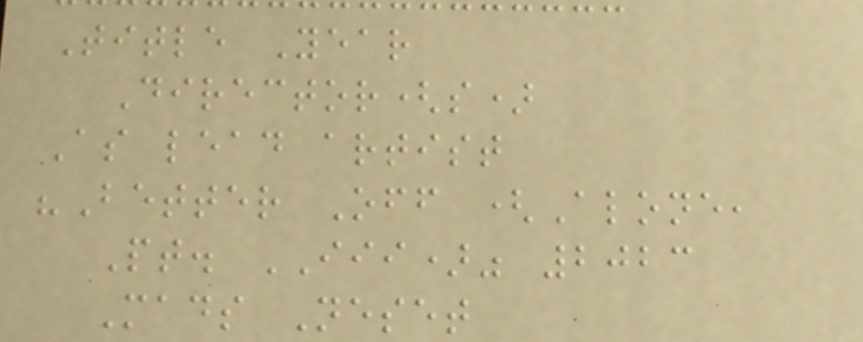Title Year
Director(s)
As lead artist
"Better Off (Alone,
Pt. III)" 2023
Mads Neset
